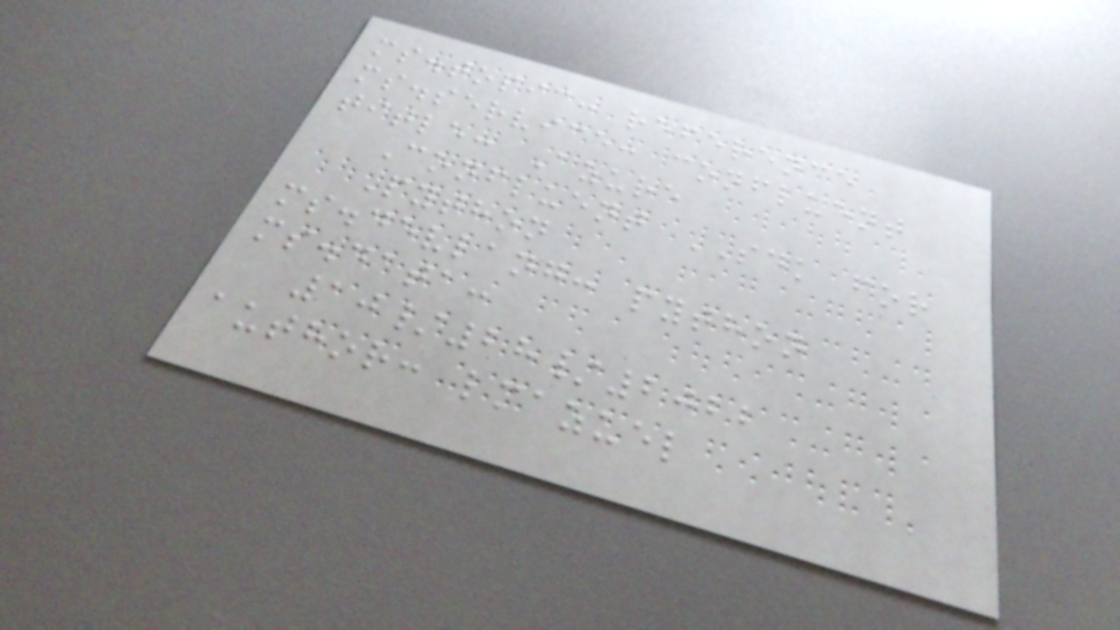ms.topic: reference
ms.service: confluent
title: Azure
Confluent SDK for
Python
ms.devlang: python
ms.data:
10/28/2022
author: lmazuel
